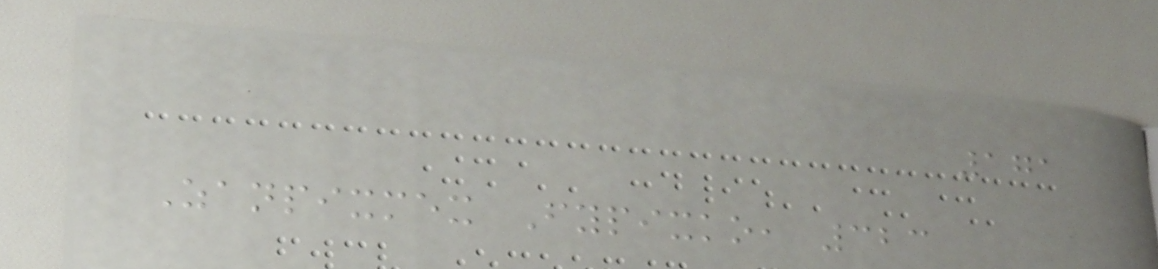171
Zanpixmex Fypixko, 323
